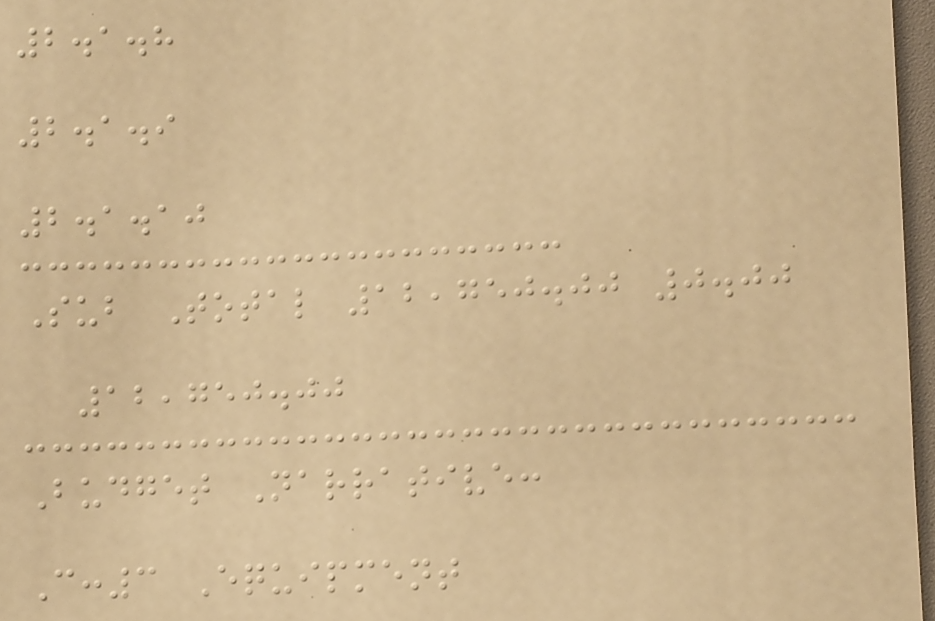2.1.8
2.1.9
2.1.10
Sub Total 12,750.00 0.00
12,750.00
Budget Narrative:
C:3 Equipment
